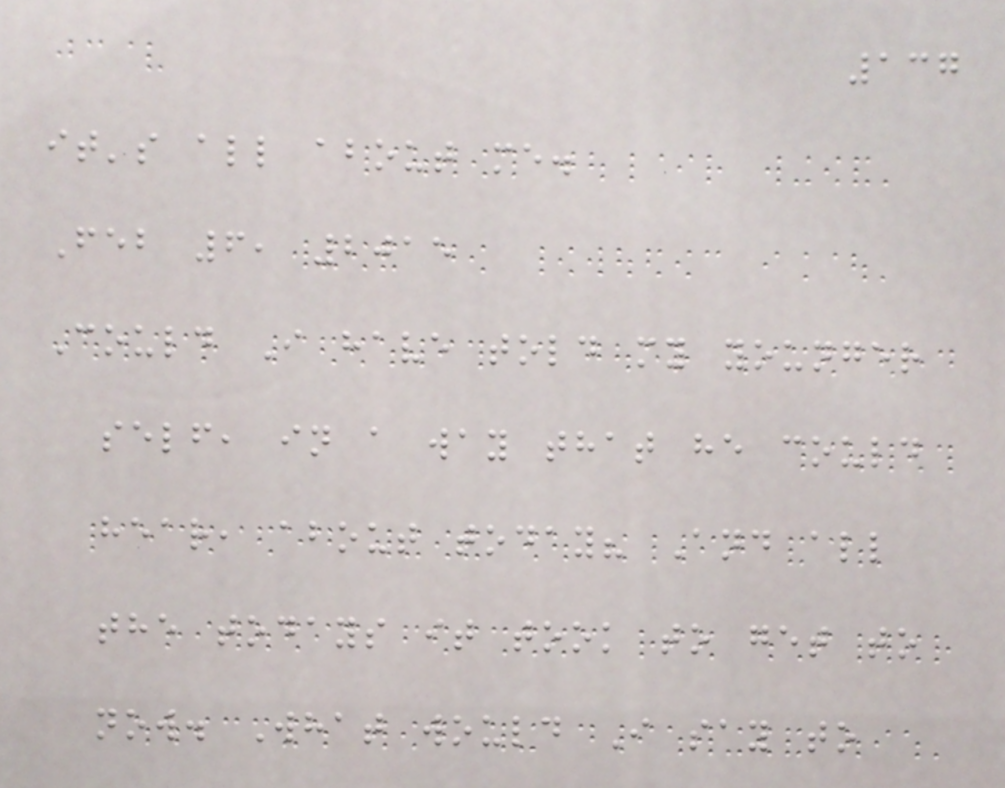137
it's all about me.
Feb 6, 2015
Could I have told my younger
self, in a way that he could
hear, about today? And all
the todays it took to get to
now. What would I say to
